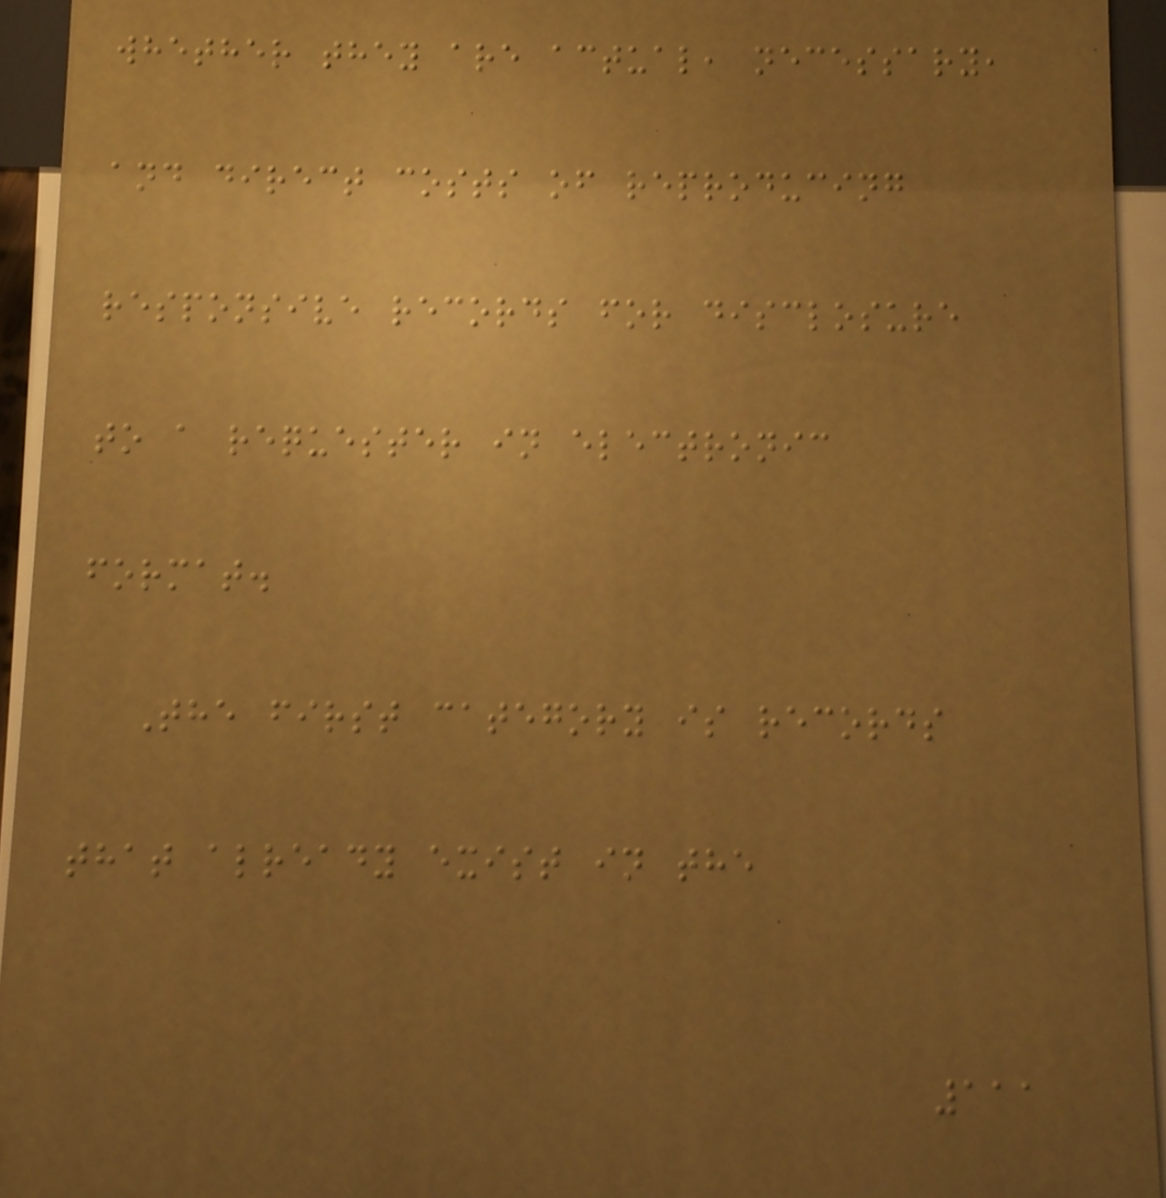whether they are actual, necessary,
and direct costs of reproducing
responsive records for disclosure
to a requester in electronic
format.
The first category is records
that already exist in the
111
